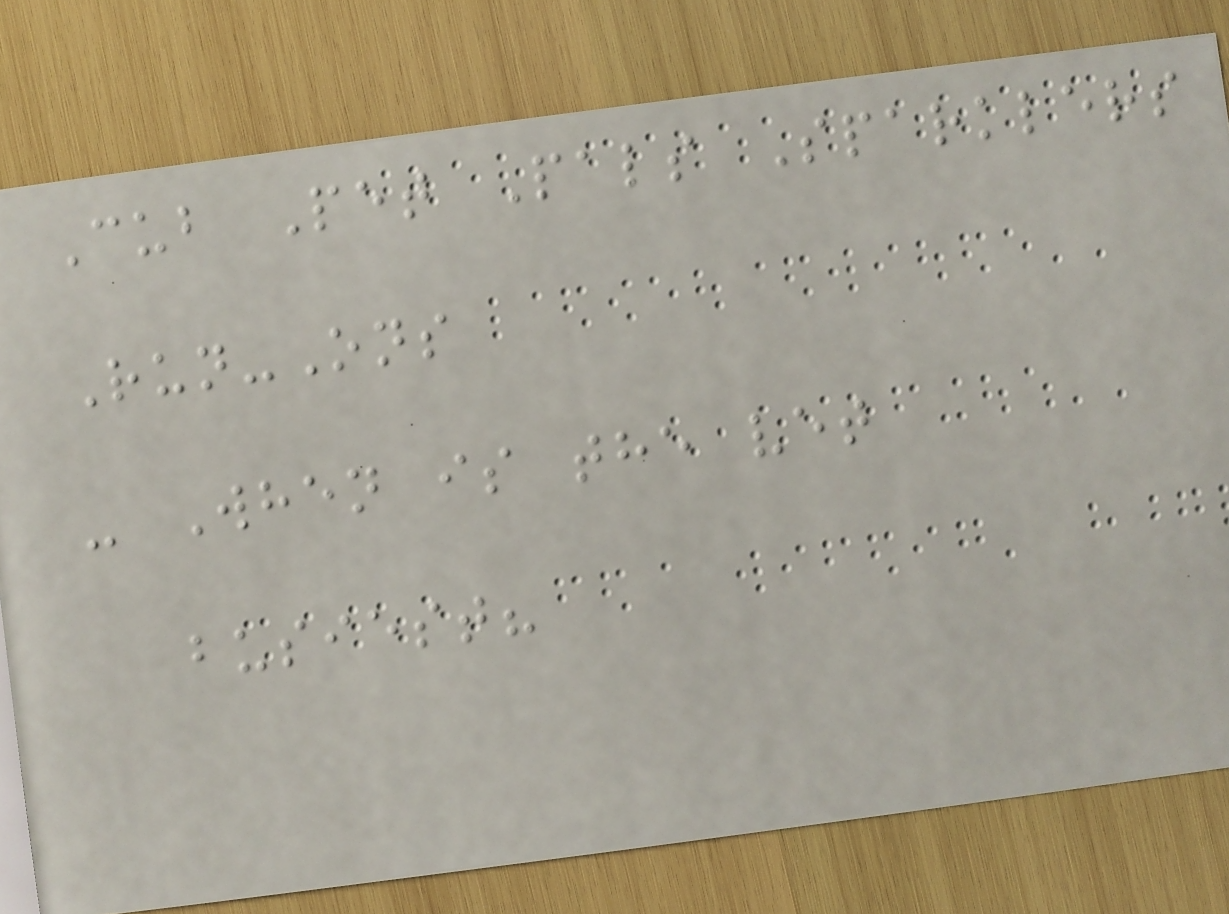Cub Pet Pals Sparklers
Run-Ons
- When is the vet
busiest?
